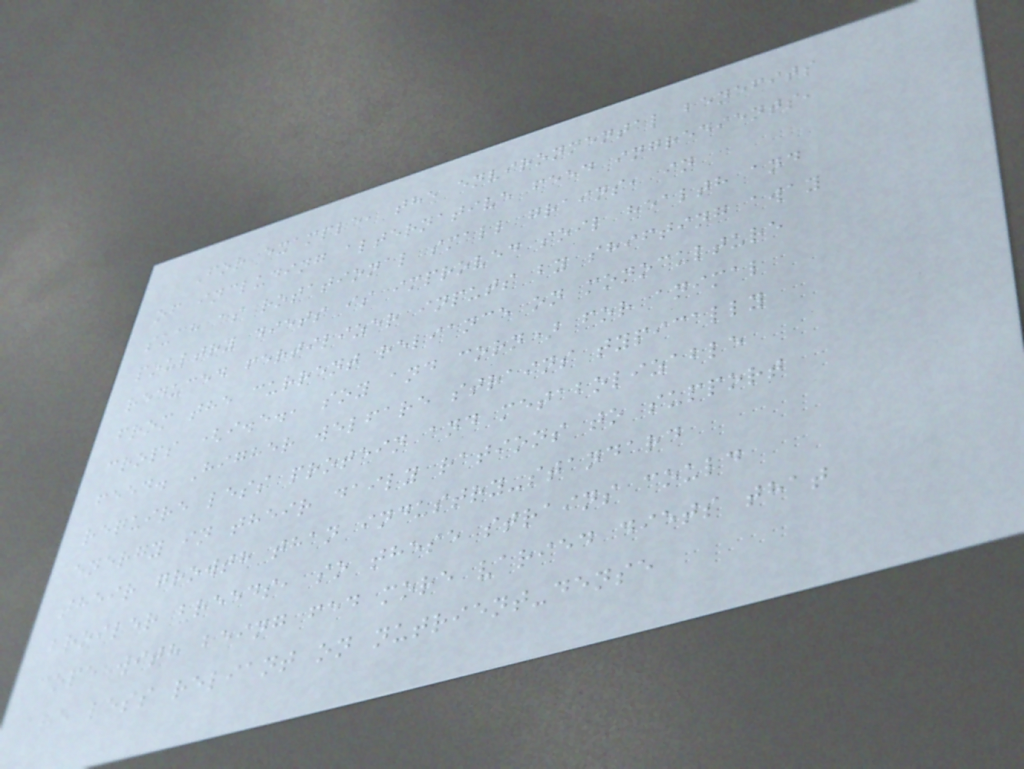For example, the environmental benefits
of including alternative feed ingredients,
such as rotational small grains, in
poultry diets is improved soil health and
reduced fertilizer inputs by shifting away
from the current reliance on monoculture
crops (i.e., soy and corn) for animal
feed. Higher welfare strains typically
require less protein and metabolizable
energy in their daily rations to support
their growth than industry-standard
broiler breeds, so these strains could
cope with being fed more varied diets that
are less reliant on nutrient-dense
